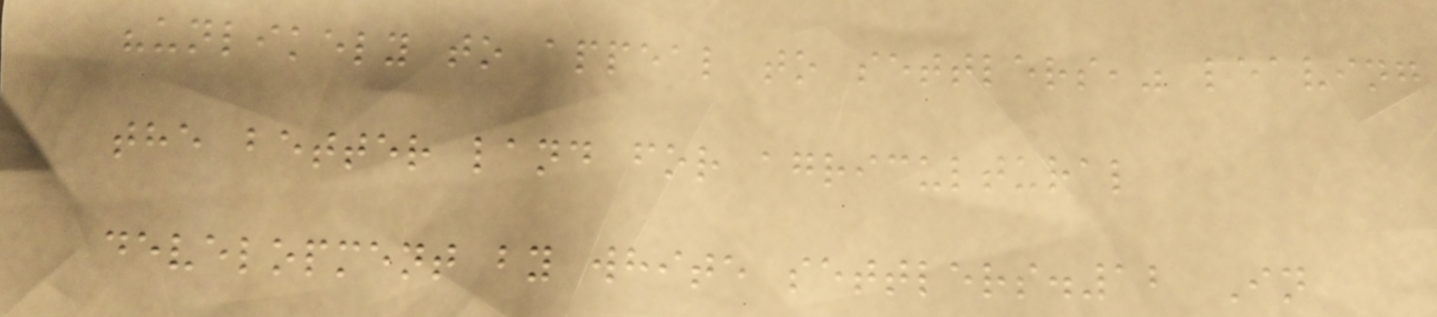"unlikely to appeal to settlers," leaving
the better land for agricultural
development by white settlers.12 In
